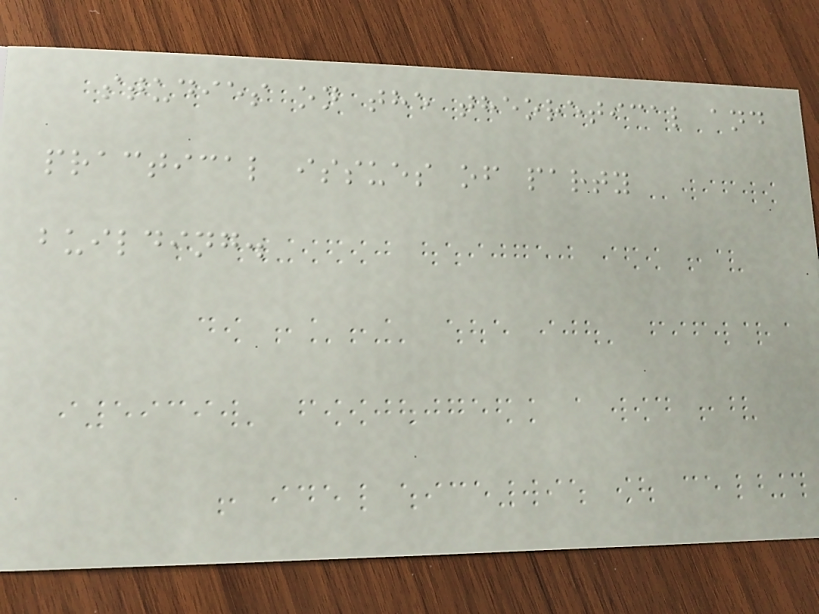studies on the theoretical and
practical issues of party
building.
